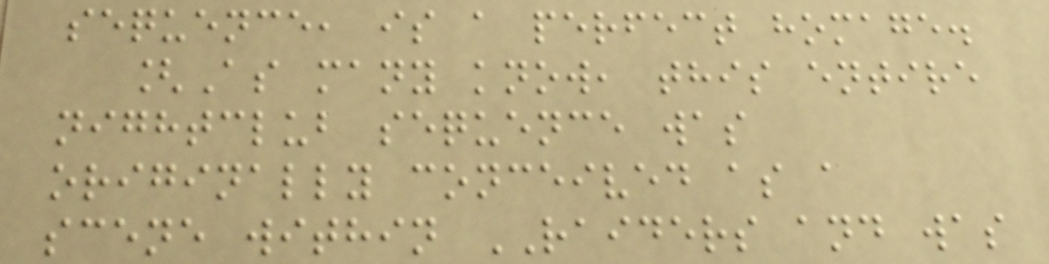sequence, is a perfect homage.
[As many know, this entire
nightclub sequence was
originally conceived as a
scene within RAIDERS and was
